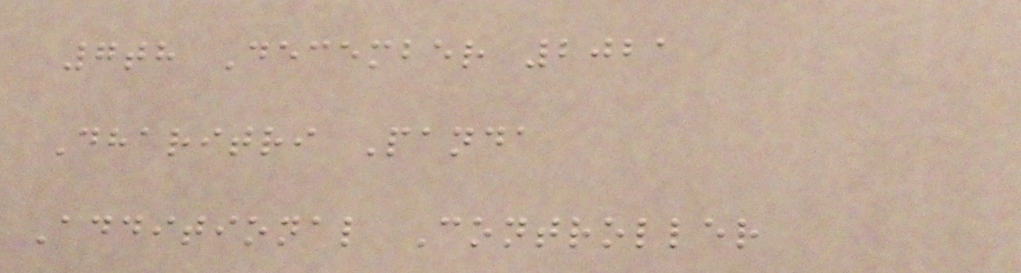7th December 2021
Dharitri Panda
Additional Controller
